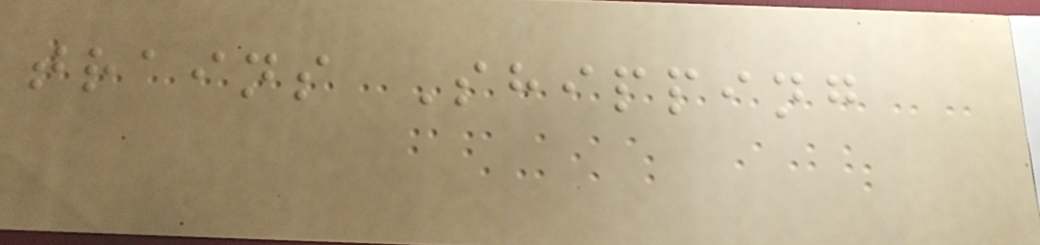trains Shipping
